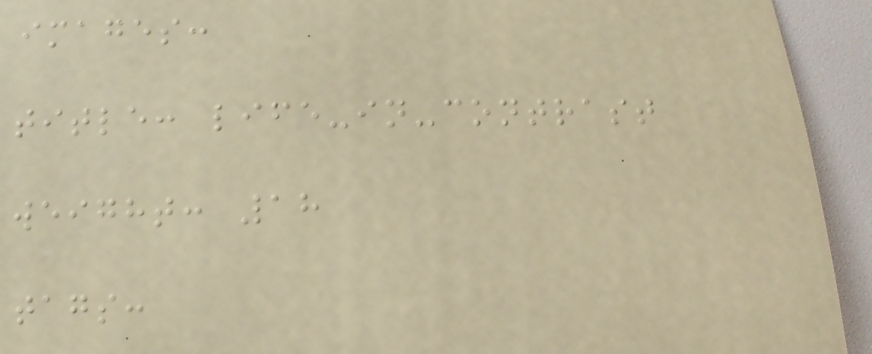images:
title: life-in-contrast
weight: 18
tags:
